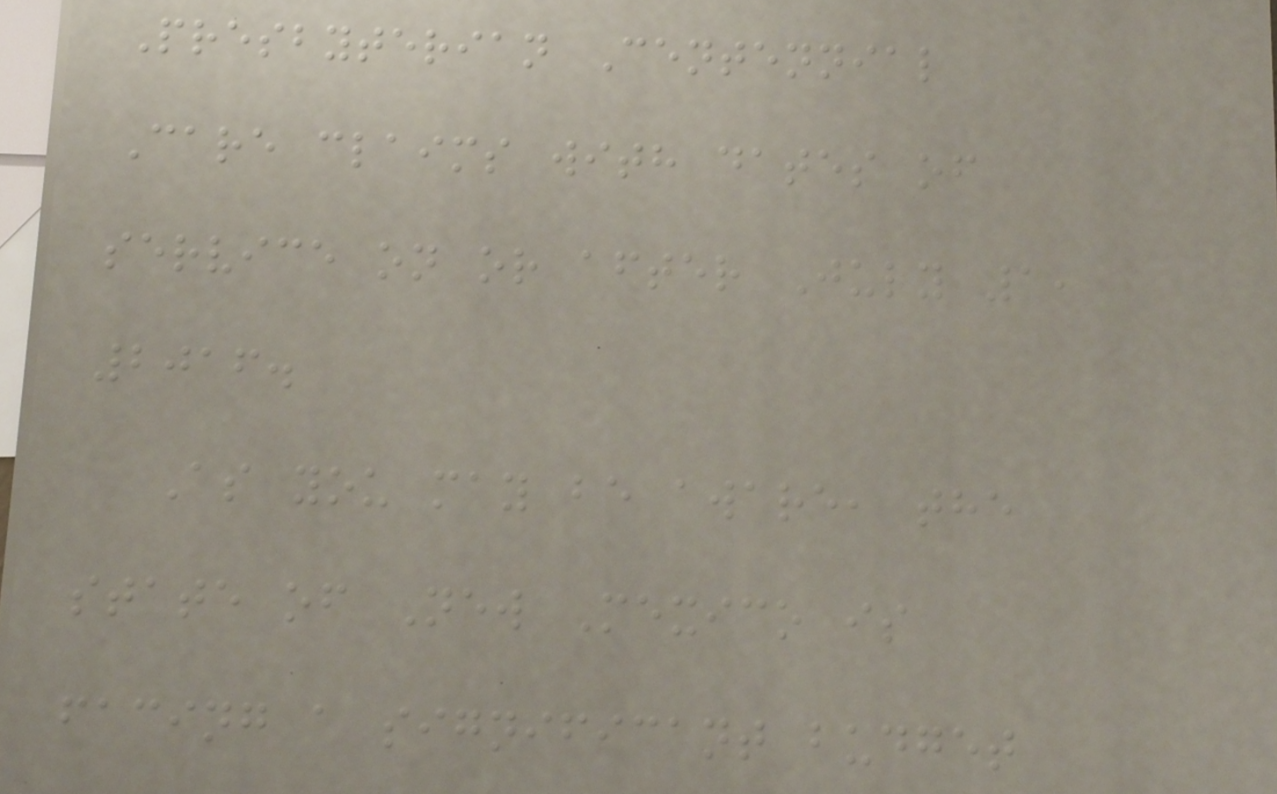Presbyterian Centennial
Care claims with dates of
service on or after July 1,
2016.
As you may be aware, the
state of New Mexico is
facing a significant budget
